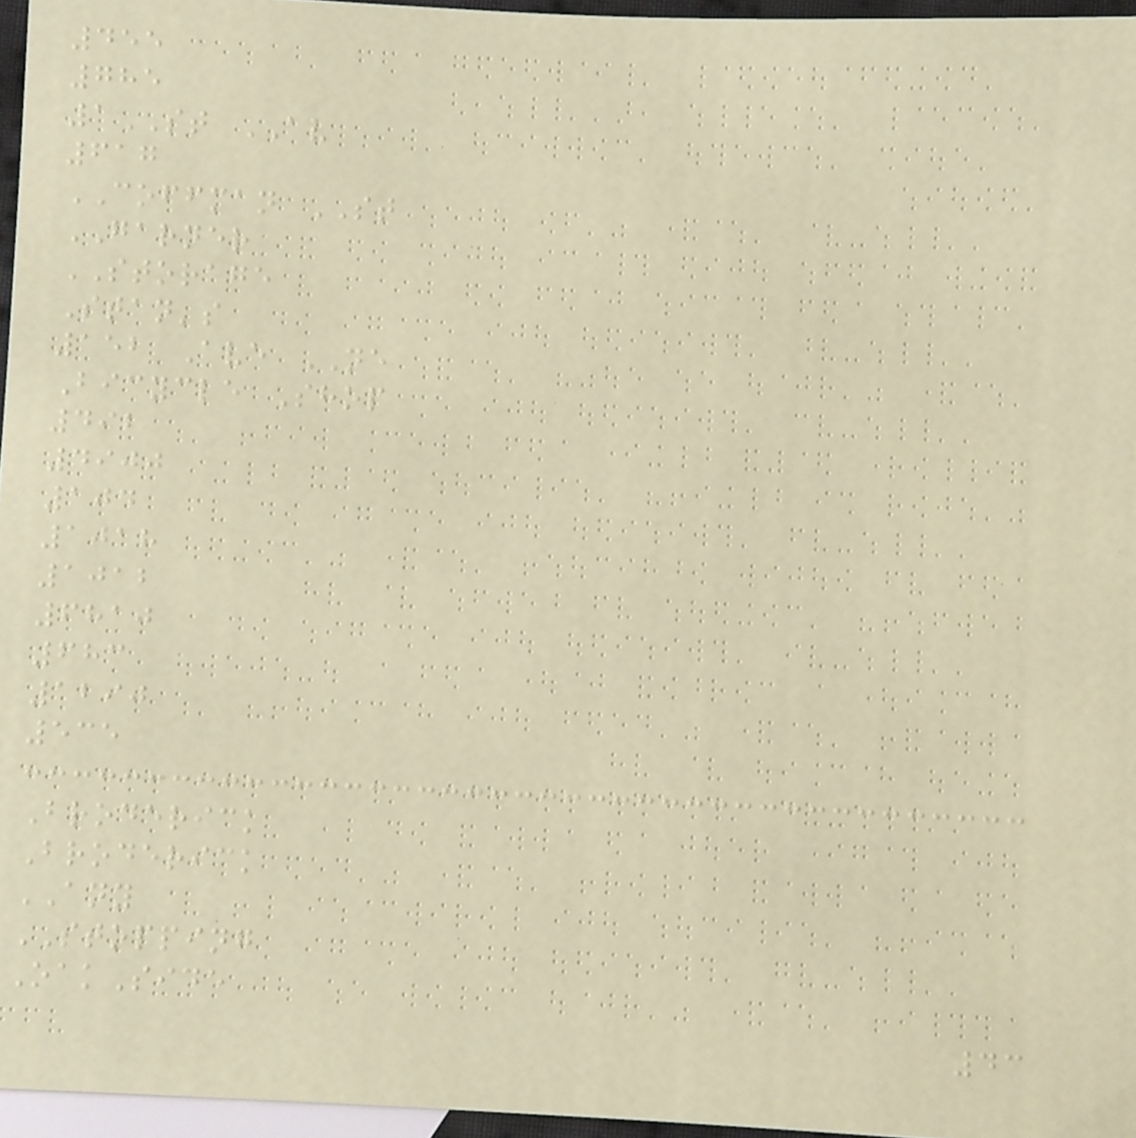455
785
1ST AV
617
COFFMAN ST
GARNER
STORAGE
Stan's
152 Ave NE
Bicycle Shop
492
4900
104
1018
1012
6810
683
1290
535
Broderick
Broderick
ANY
STOPPING
OakSide
43
